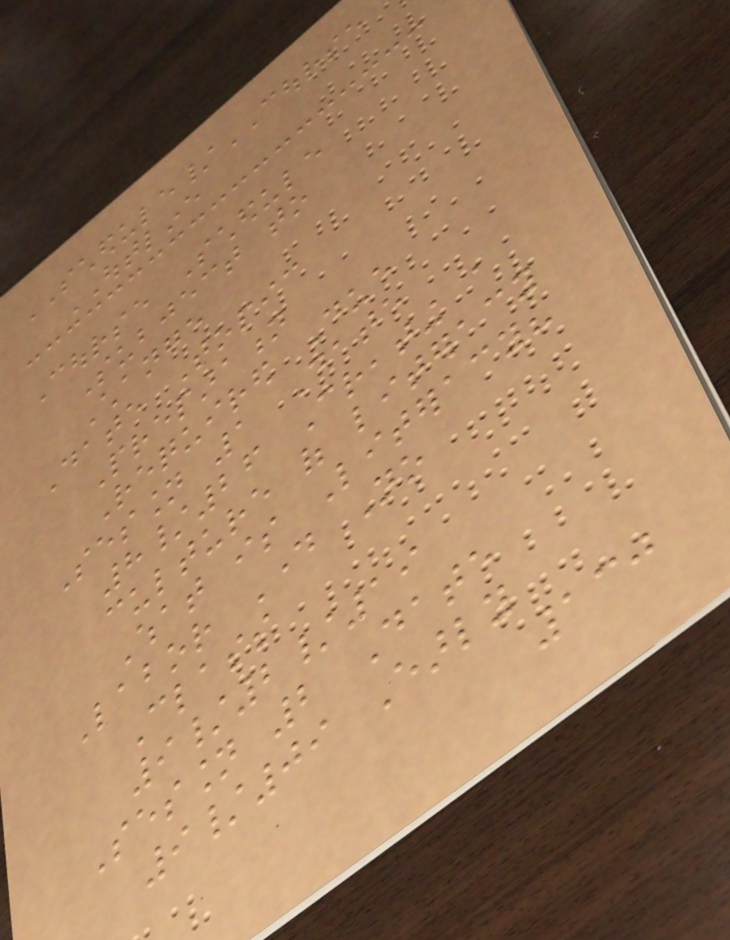SCHEDULE/COURSE
OUTLINE
Course Schedule
Subject to
Change
Date Topic
Preparation
Required Due
Session 1 Date
8/26 Creating a
culture of literacy
What is Literacy?
Labor Day No
Class
9/2/19
Session 2 Date
9/09 Early
130
